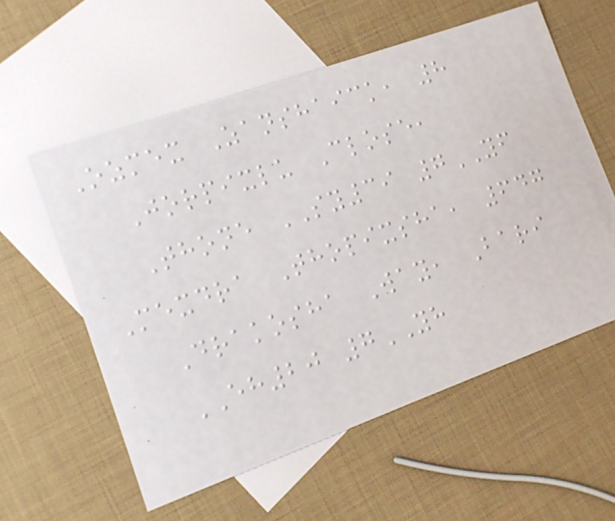Ozmex Zanshaick, 8
Jorpixlu Close,
Thone SY39 7YF
Mexdra Thopixsha, 647
Drakosha Way, Bari
EH20 7YH
